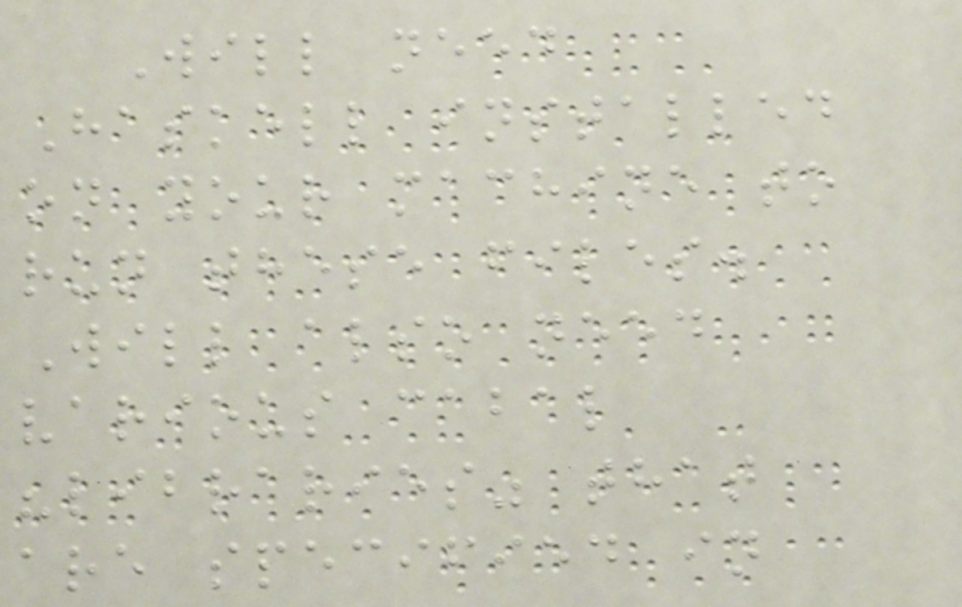Will need
Haskell installed
on your machine to
run these files.
Will also need
various cabal
"libraries" that
are specified in
